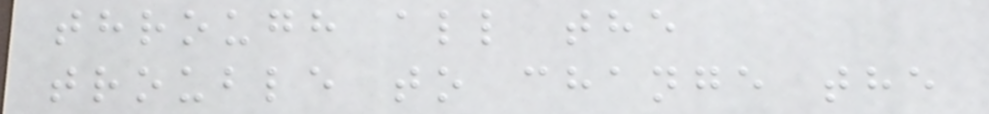through all the
trouble to change the
